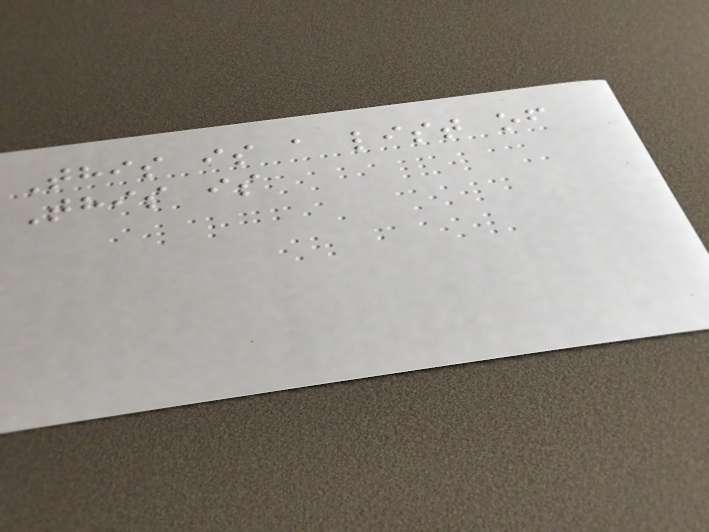This is a list of
This is
